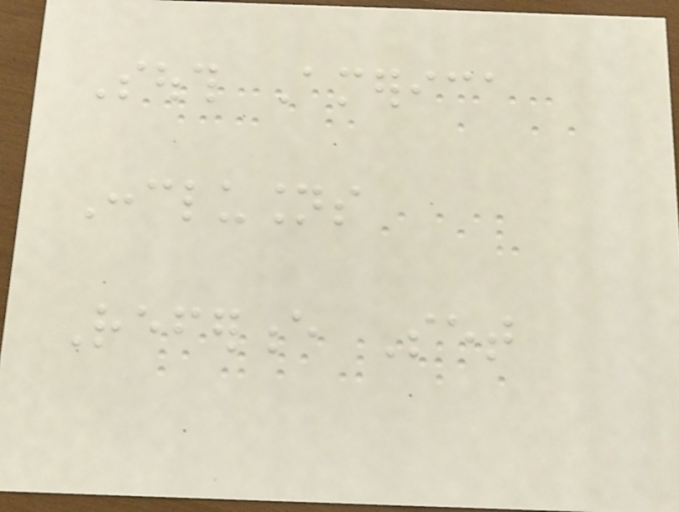South America
Conclusions
Reference Set
